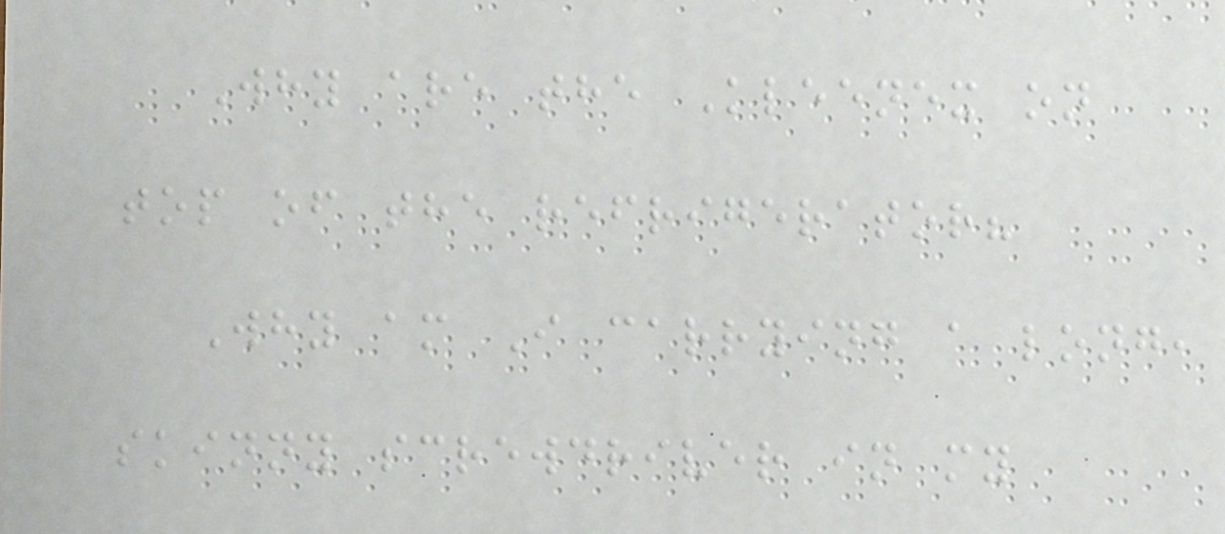Why are the Kleenex on
top of the refrigerator?
Why am I carrying a long,
skinny screwdriver in my
